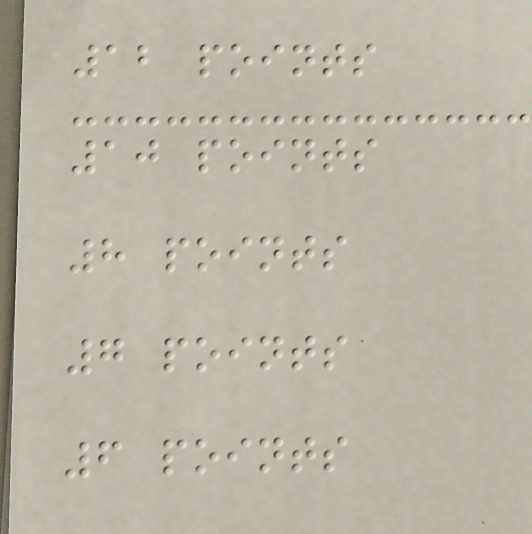12 points
10 points
8 points
7 points
6 points
